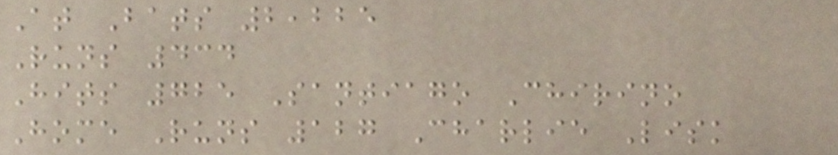At Bats 2,225
Runs 434
Hits 725 Santiago Chirino
Home Runs 127 Charlie Lisk
